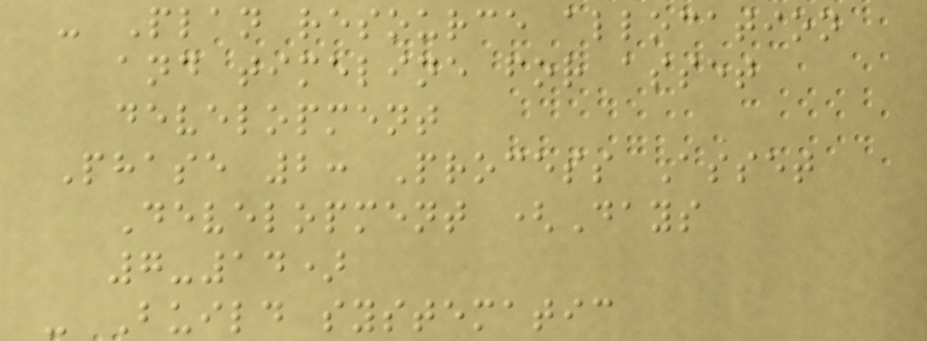- Plan resource allocation
and timeline for asset
development
Phase 2: Process Asset
Development (Days
7-14)
- Build systematic
